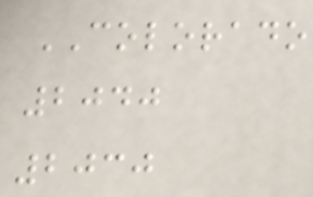COLORADO
2040
2030
